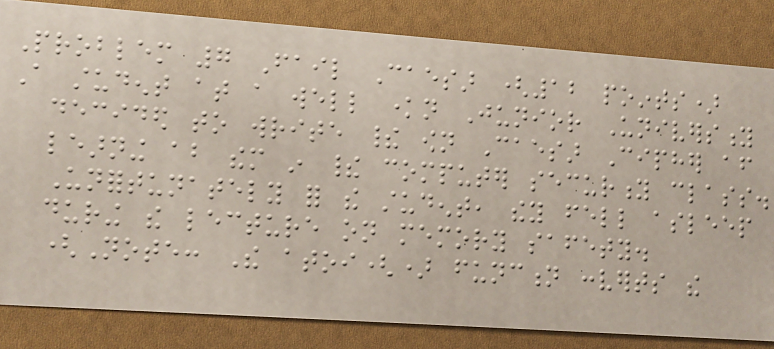Problem 7 Fail Caesar (12 points)
A student at a well known Junior University
decided to write their own Caesar Cipher after
learning about them in their computer security class.
Unfortunately for the student, they fell asleep
during the lecture on memory safety.
(Note: The atoi() function converts the
